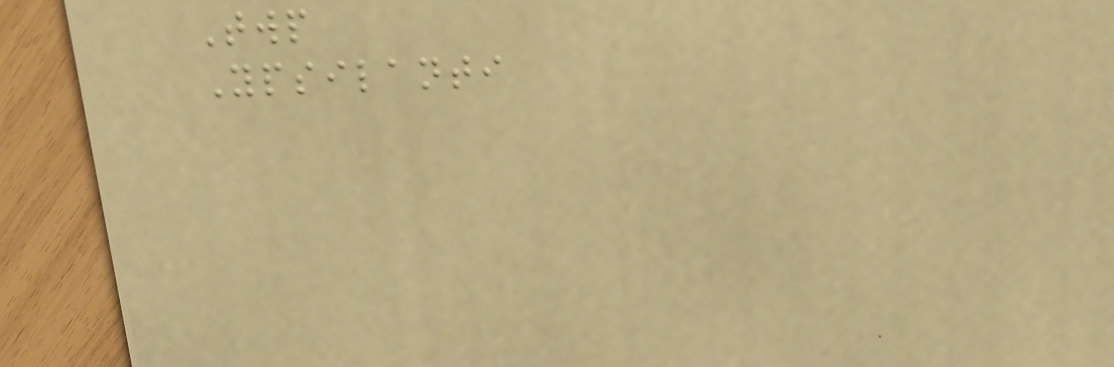Twp
Ypsilanti
